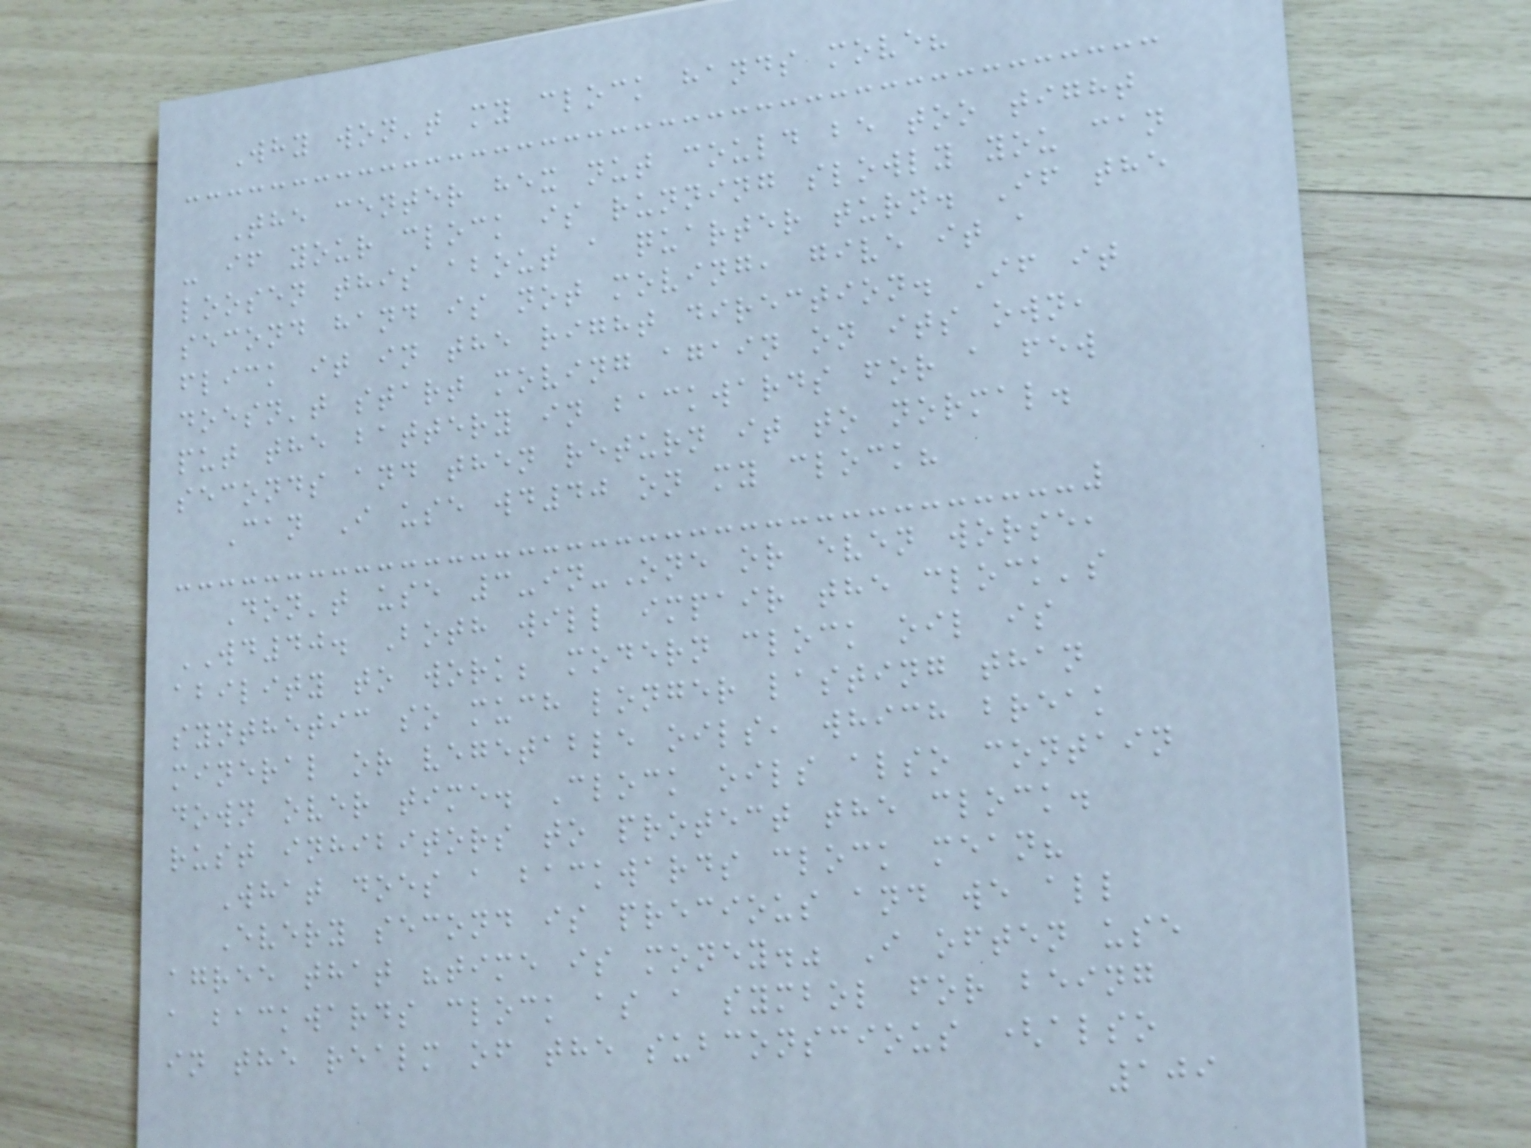Why won't my clock hands move?
The center hex nut could be too tight
- if your clock is running slowly you can
loosen this about a quarter turn. If the
second hand is not moving, give it a
flick it in the right direction. If it
doesn't start moving again on its own,
put the battery in backwards for a few
seconds and then return it to normal.
Can I use wd40 on my clock?
Don't use 3-in-One or even worse,
WD40. Both will impair the clock's
ability to work; modern clock oil is
synthetic so much longer lasting than
mineral or vegetable oils, which break
down over time. Clock oils also contain
rust inhibitors to protect the clock.
What does a backwards clock mean?
Every second is precious and we all
agree that "time is money." I often use
a backwards clock as a symbol for being
in the realm of the subconscious (also
109
